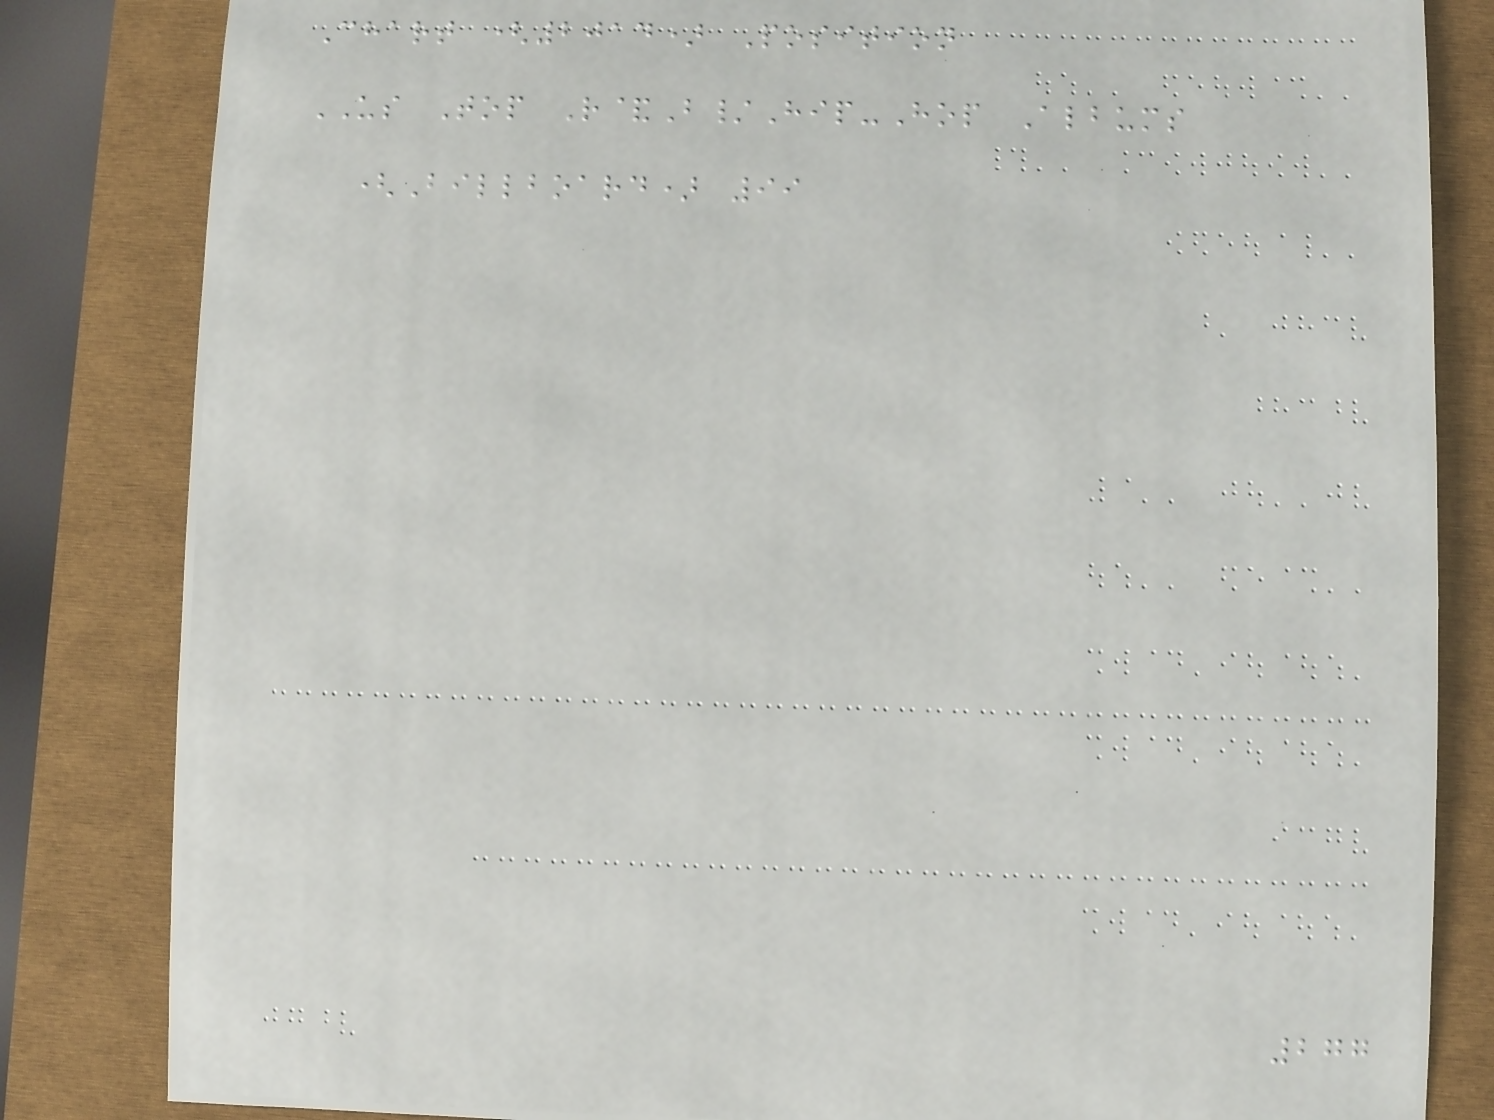Chart (2014) Position
US Top R&B/Hip-Hop Albums
(Billboard) 99
277
